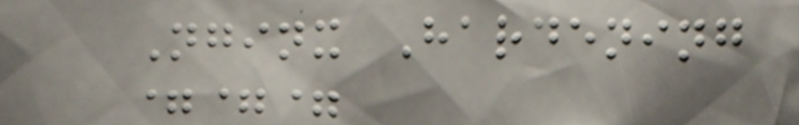Nginx Hardening
===
